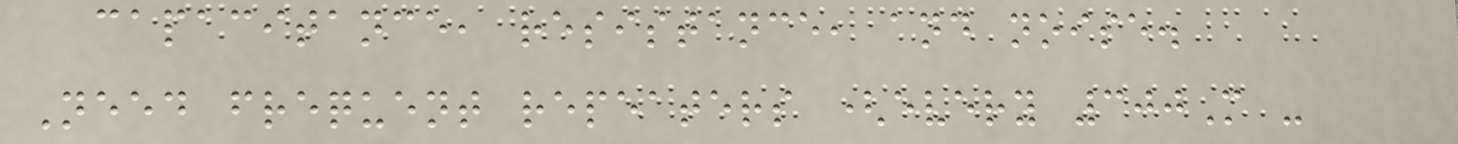capacitance, resistance, and noise.
Need frequent repeaters (every 300M -
